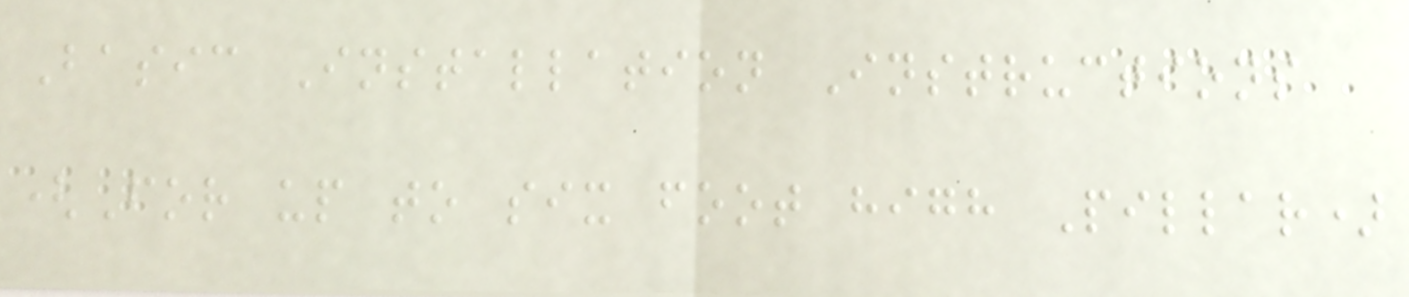Basic Installation Instructions
(For up to six foot high Pillar)
